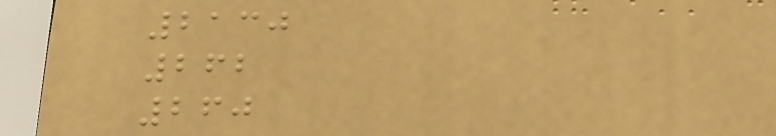2130
262
260
